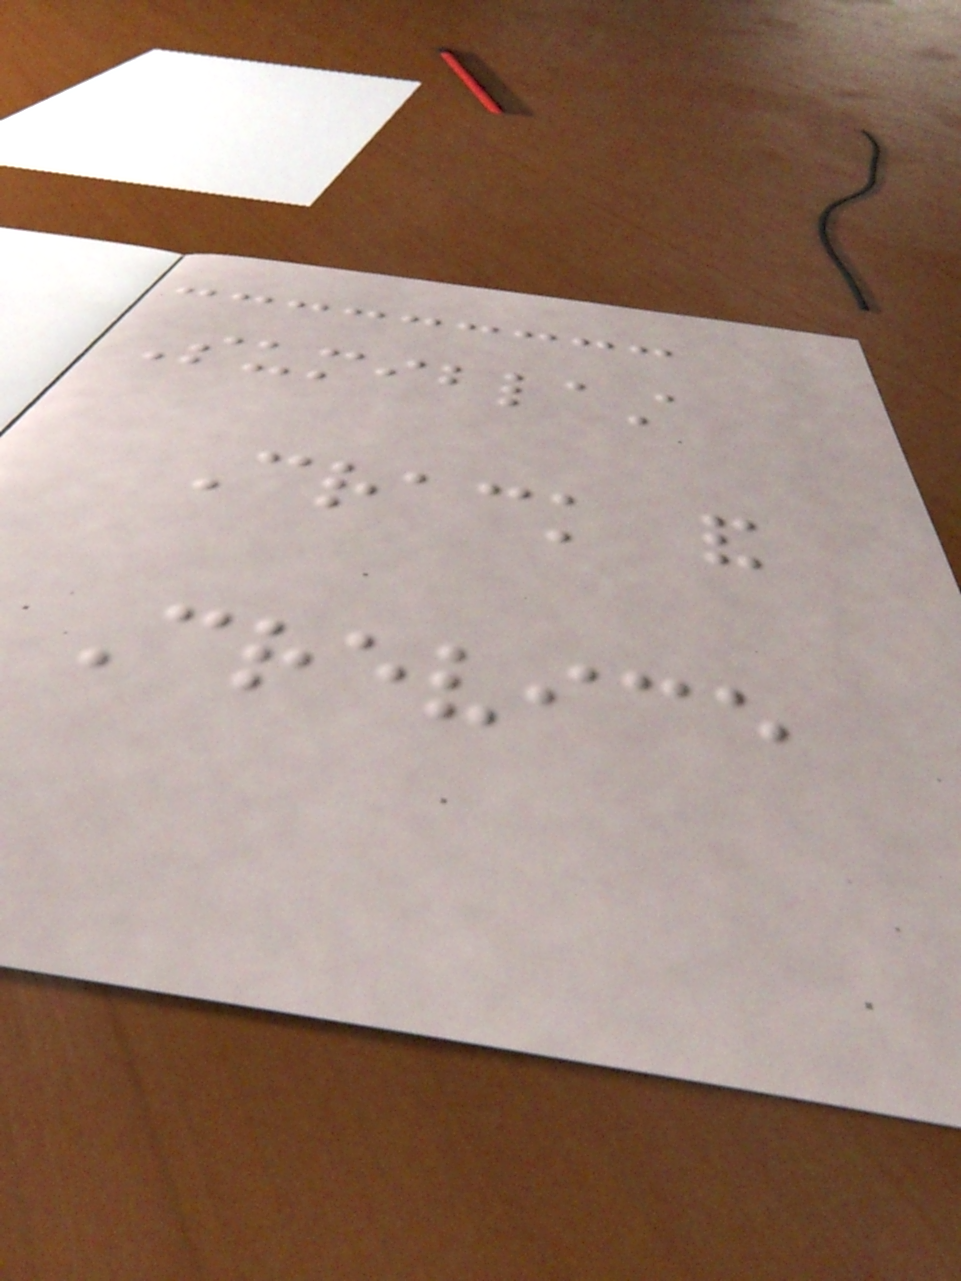Sumiblast
Crack and
Crevice
